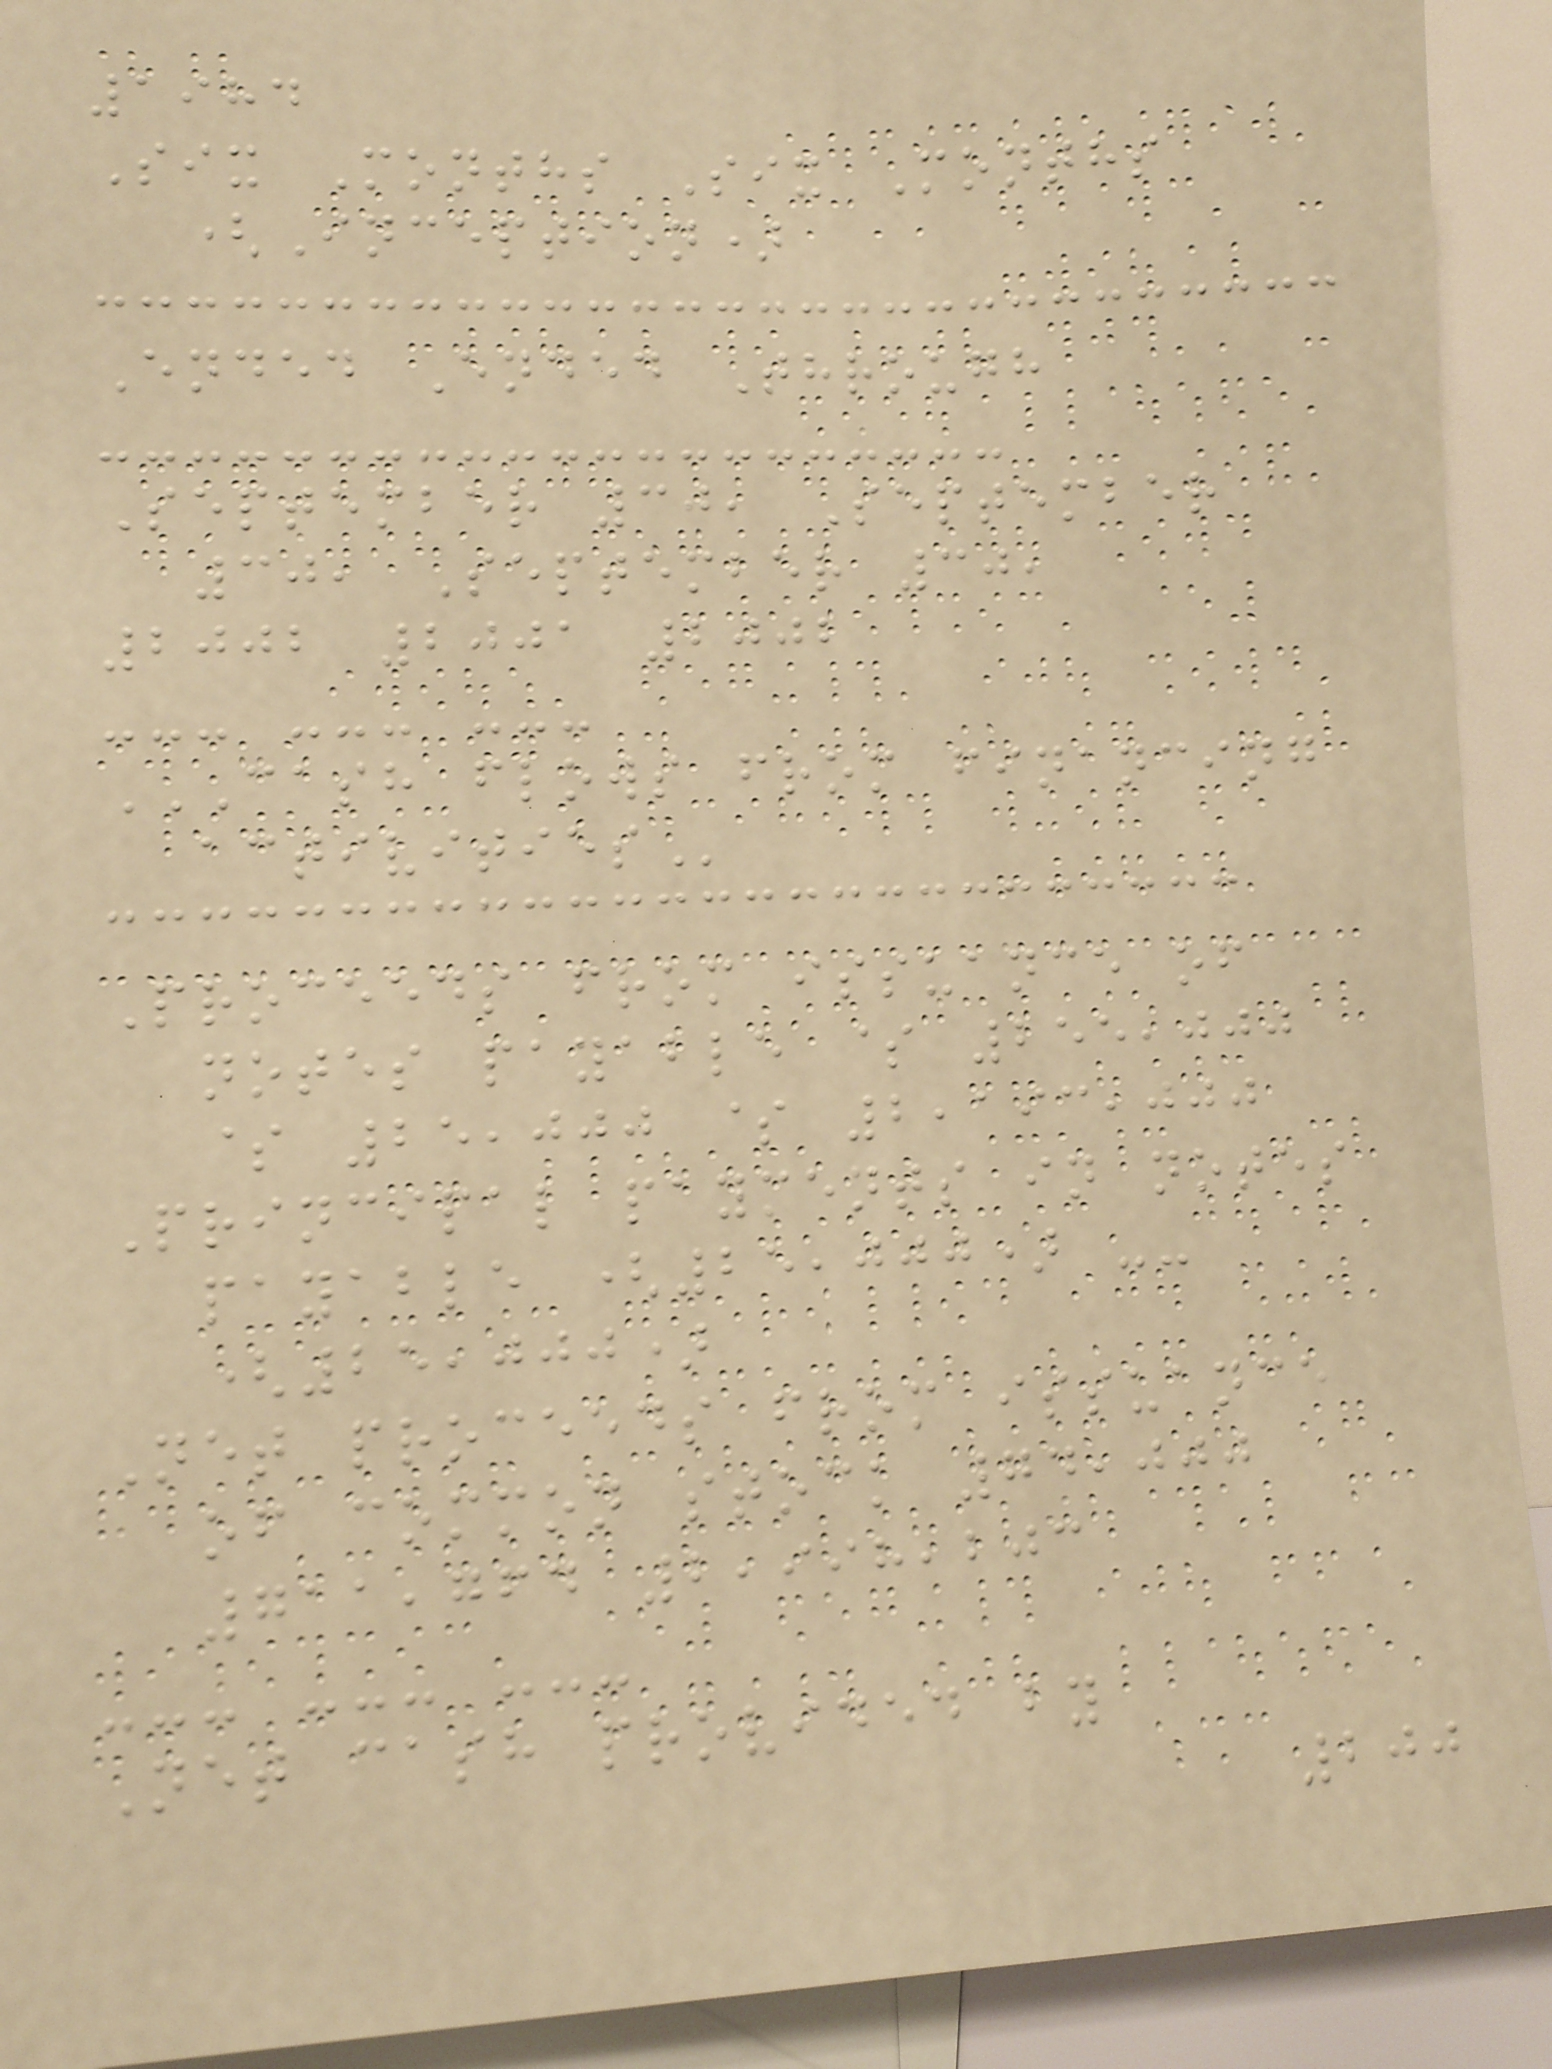1984
Six Months Six Months
(Inception)
Ended Ended Through
September 30, September
30, September 30,
2002 2001 2002
--- --- ---
CASH FLOWS FROM FINANCING
ACTIVITIES
Proceeds from issuance of
notes payable $ 255,000
$ 25,000 $ 2,193,000
Principal payments in notes
payable (25,000) --
(25,000)
Net proceeds from issuance
of common stock 74,000
711,764 2,998,203
--- --- ---
Net cash provided by
200
